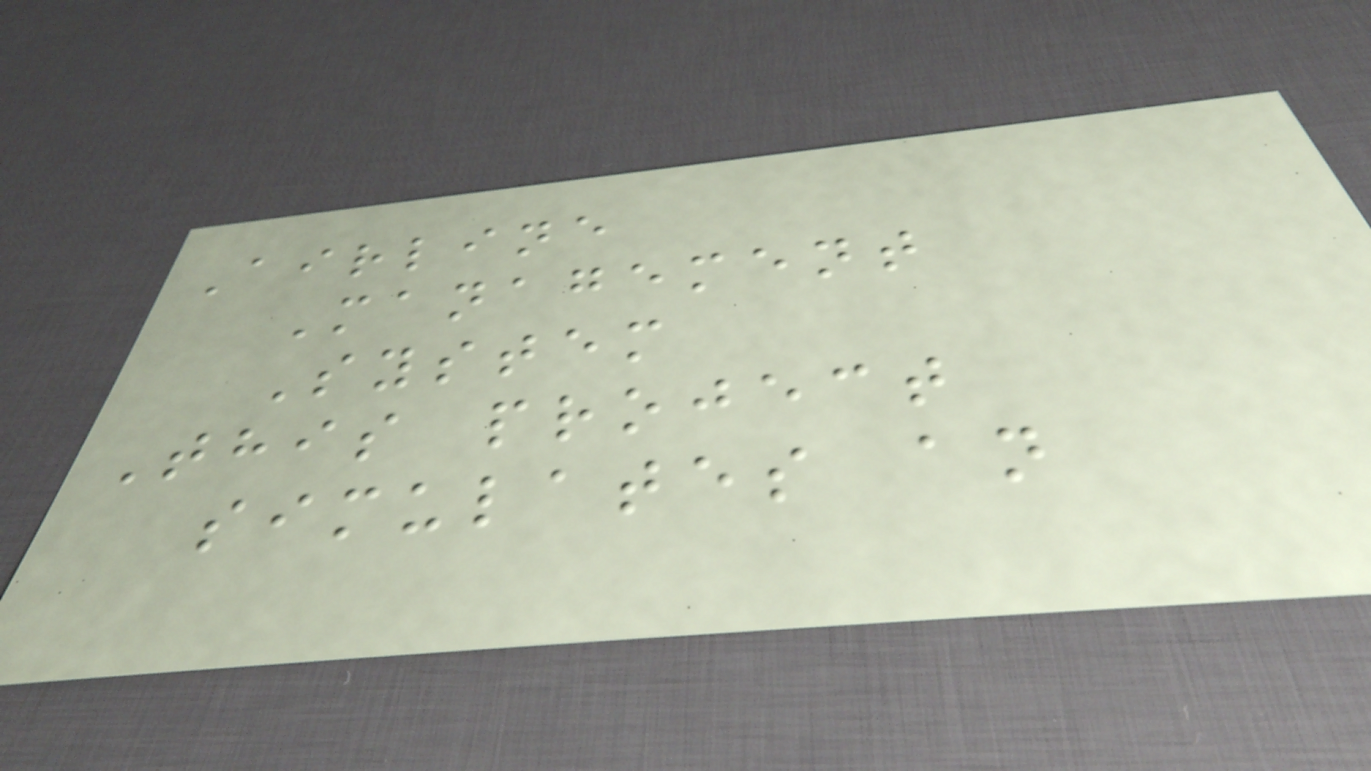Airline
Management
System
This project
simulates an
